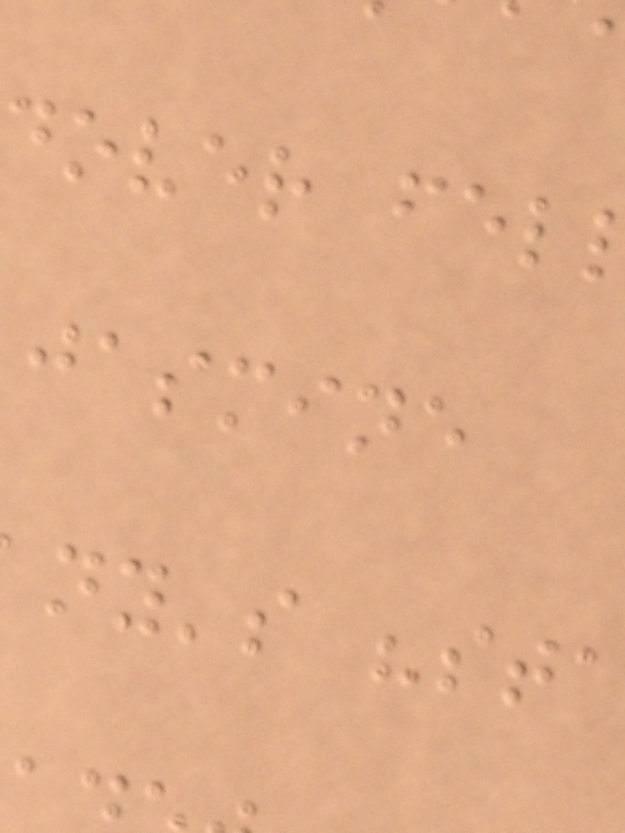over fel
jasmine
ny's "st
